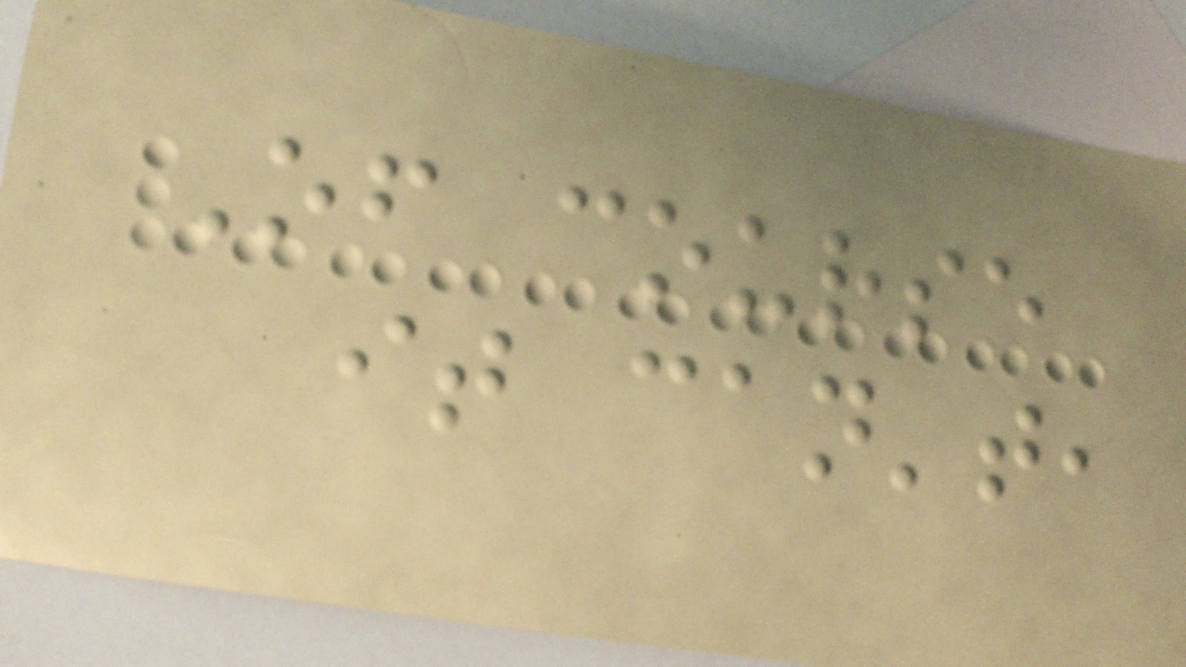Of course
it can't,
